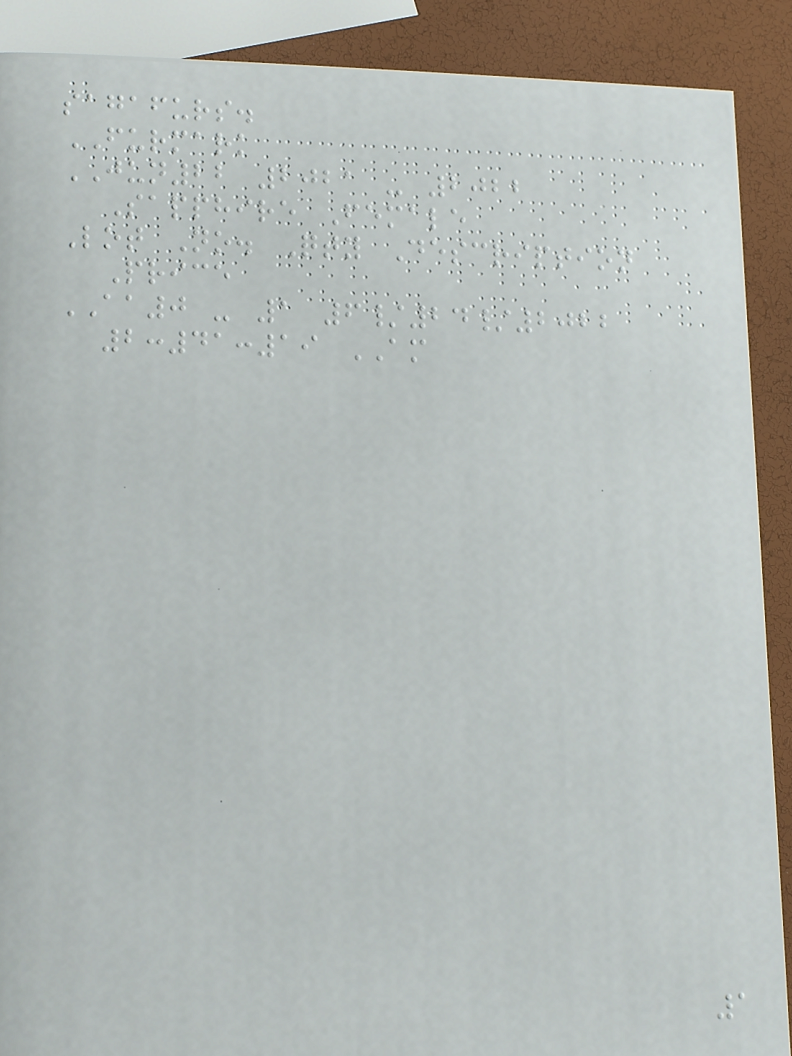sagafurs.
FURMARK
JUN22 2021 - 2022
Sapphire Female
Lot No. Qty Description
Price
AA0 - 1 6/24/2022
2:41:19 AM
1
